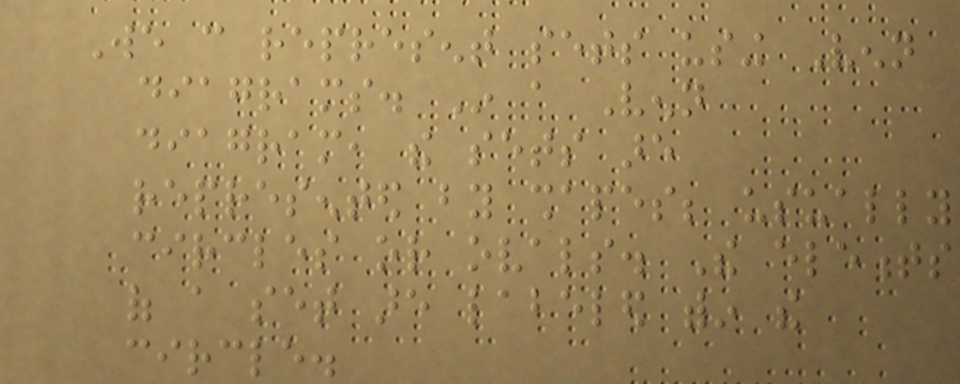We can represent sets using Venn
diagrams. In a Venn
diagram, the sets are
represented by shapes; usually
circles or ovals. The elements
of a set are labeled within the
circle.
